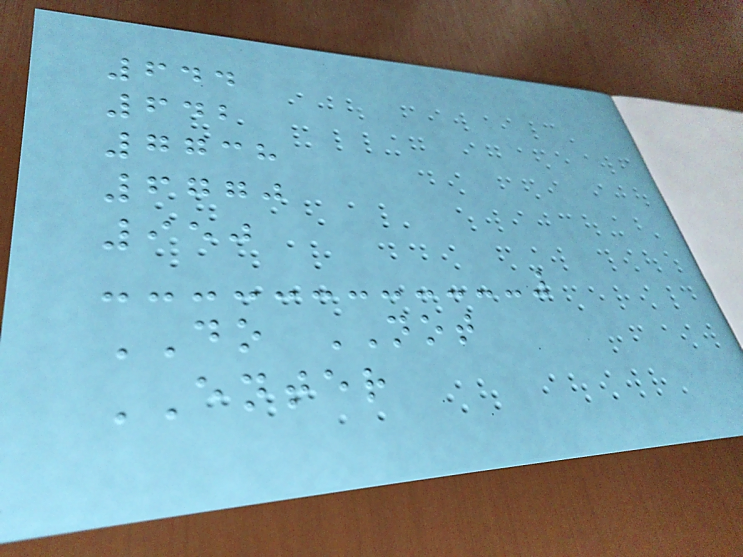644
642
7738
6770
950
DO NOT
ENTER
